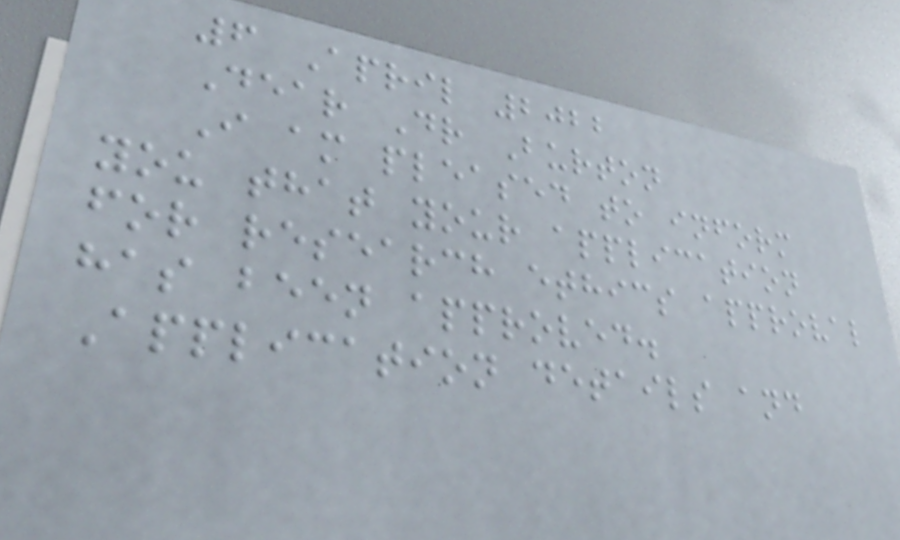6 April 2022
Dear Dr Burton
I am pleased to inform
you that your application
for research ethics approval
has been approved.
Application details and
